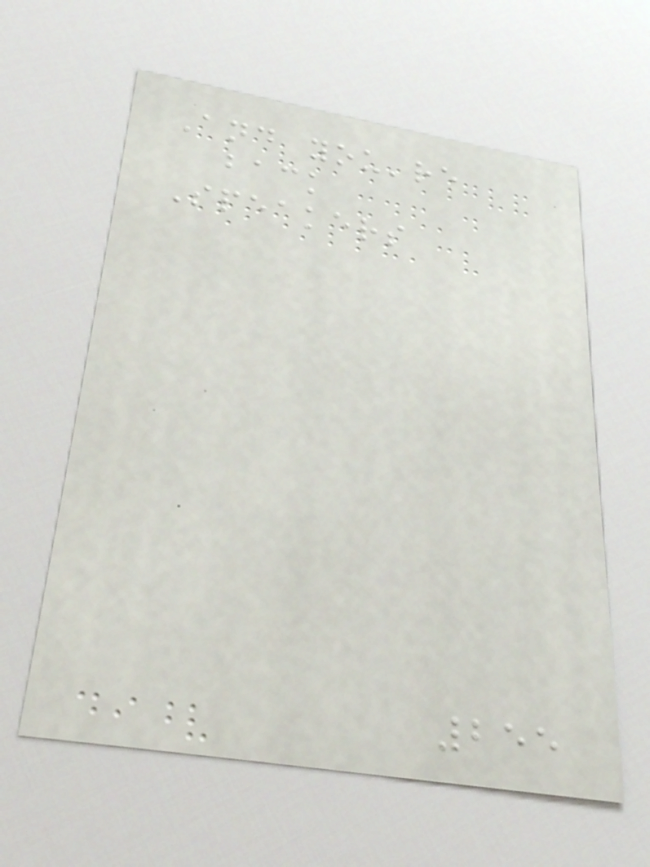And you're
back
Speakers
255
